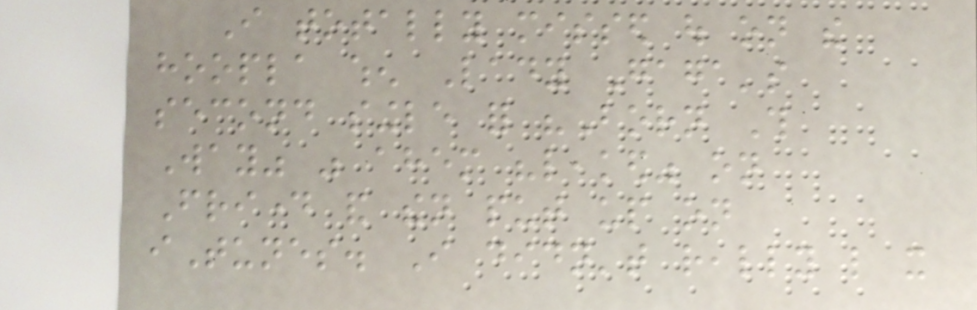I totally missed out on the
hoopla when Lady Gaga's
second single for "Born This
Way" was ahem "leaked" on
Friday and then put up on
iTunes. I didn't really like it
